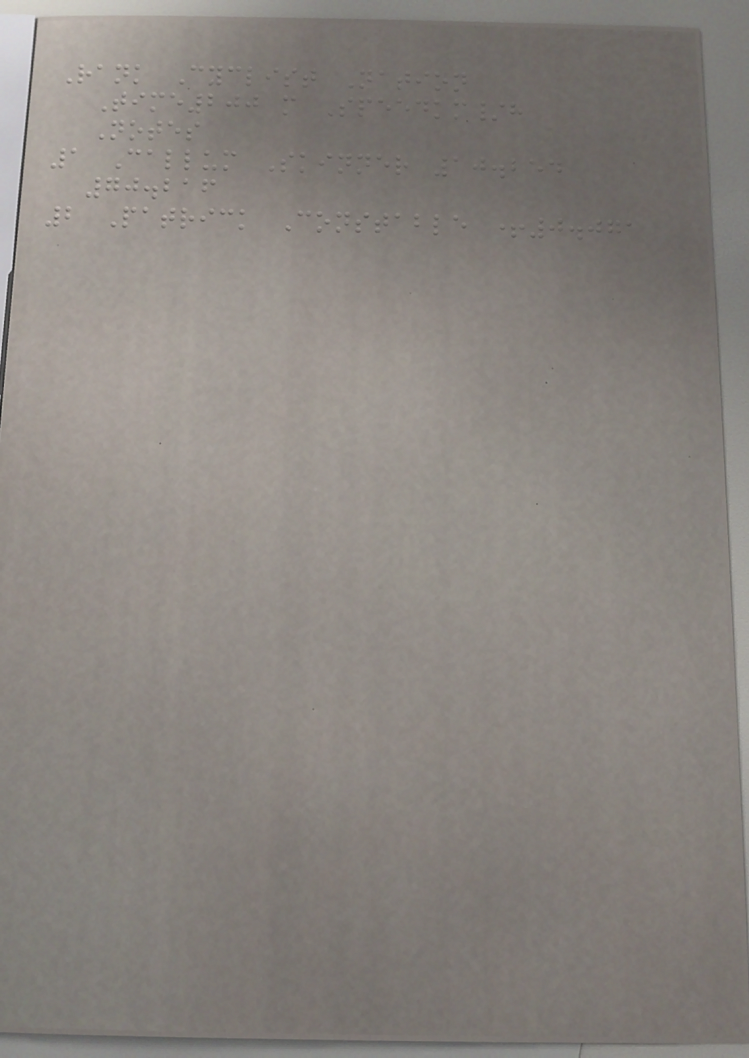Rank Cyclist Nation
Time200 m Speedkm/h
Notes
1 Callum Skinner 10.254
70.216
2 Patrick Constable +0.071
